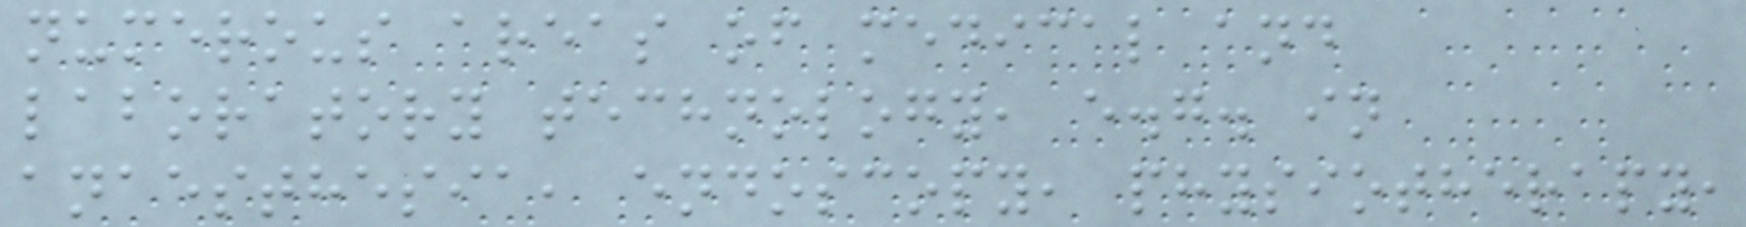numerous areas of medical and
laboratory technology, e.g. in
anaesthesia, endoscopy, physiotherapy,
